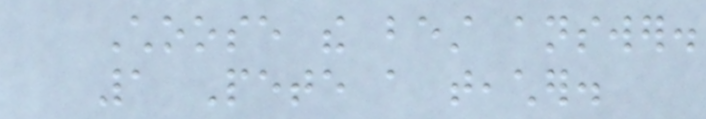Choose the best answer.
1 Pete a teacher.
